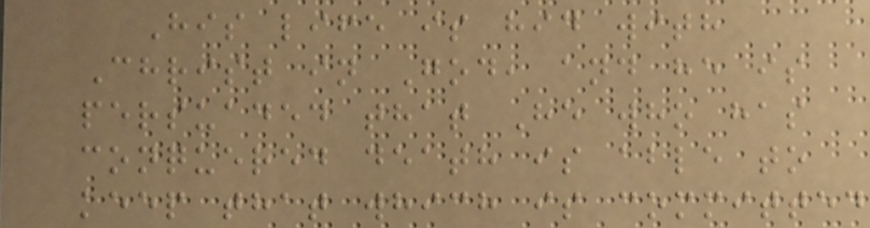His life is hid with
Christ in God, and he is
persuaded that He who has
conquered death is able to
keep that which is committed
